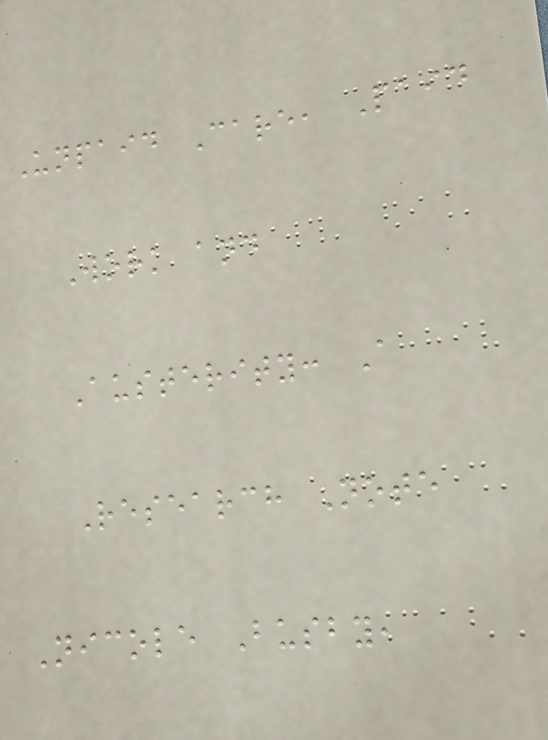Unpaid Care, Paid
Work and
Austerity: A
Research Note
Nicole Busby,
